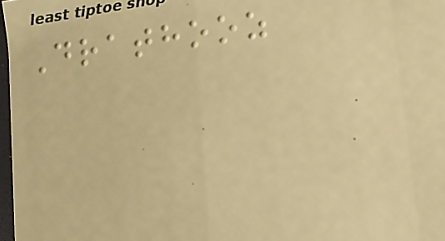Drathooz
